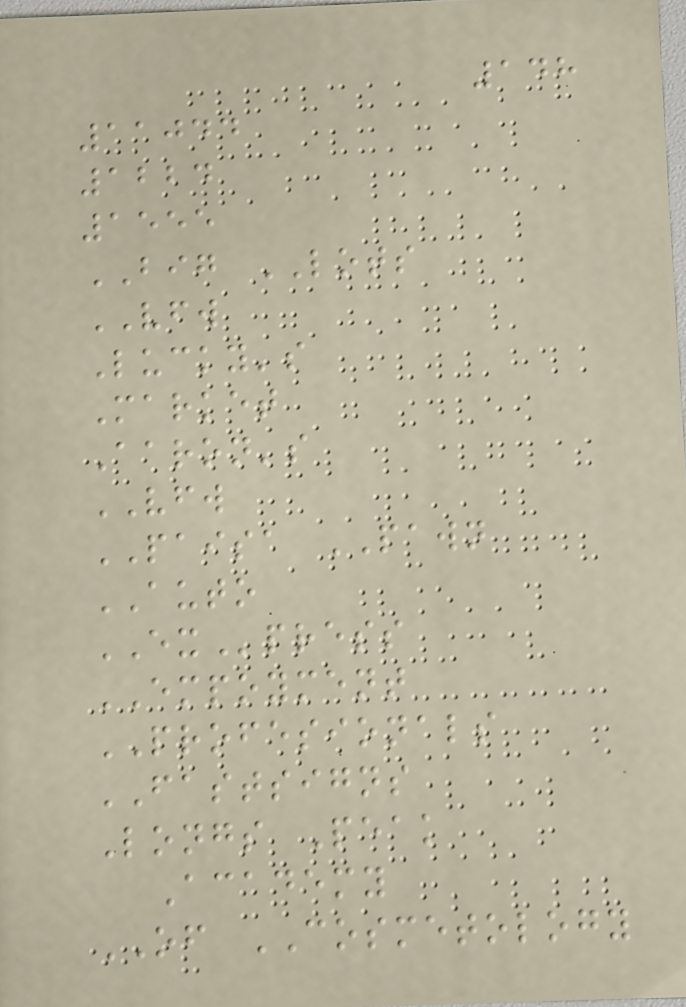148
11044
1224
1555
BIG LOTS
VFW
Lucky's
Market
Aaron's
VFW
PAISA PAWN
AUTO
EXpress
EMPOYMENT
PROFESIONALS
FASTSIGNS
Longs Peak
Academy
OF COSMETOLOGY
